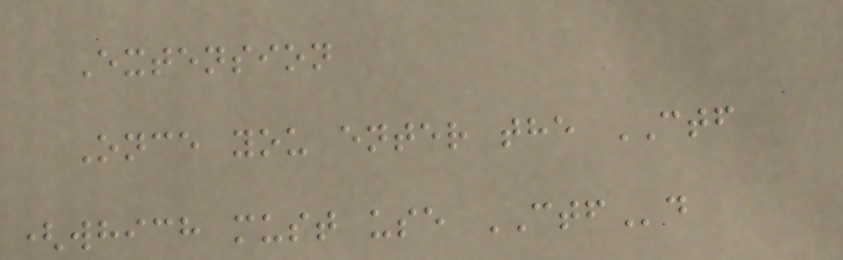Extension
Once you enter the CTF
(which must use CTFd
